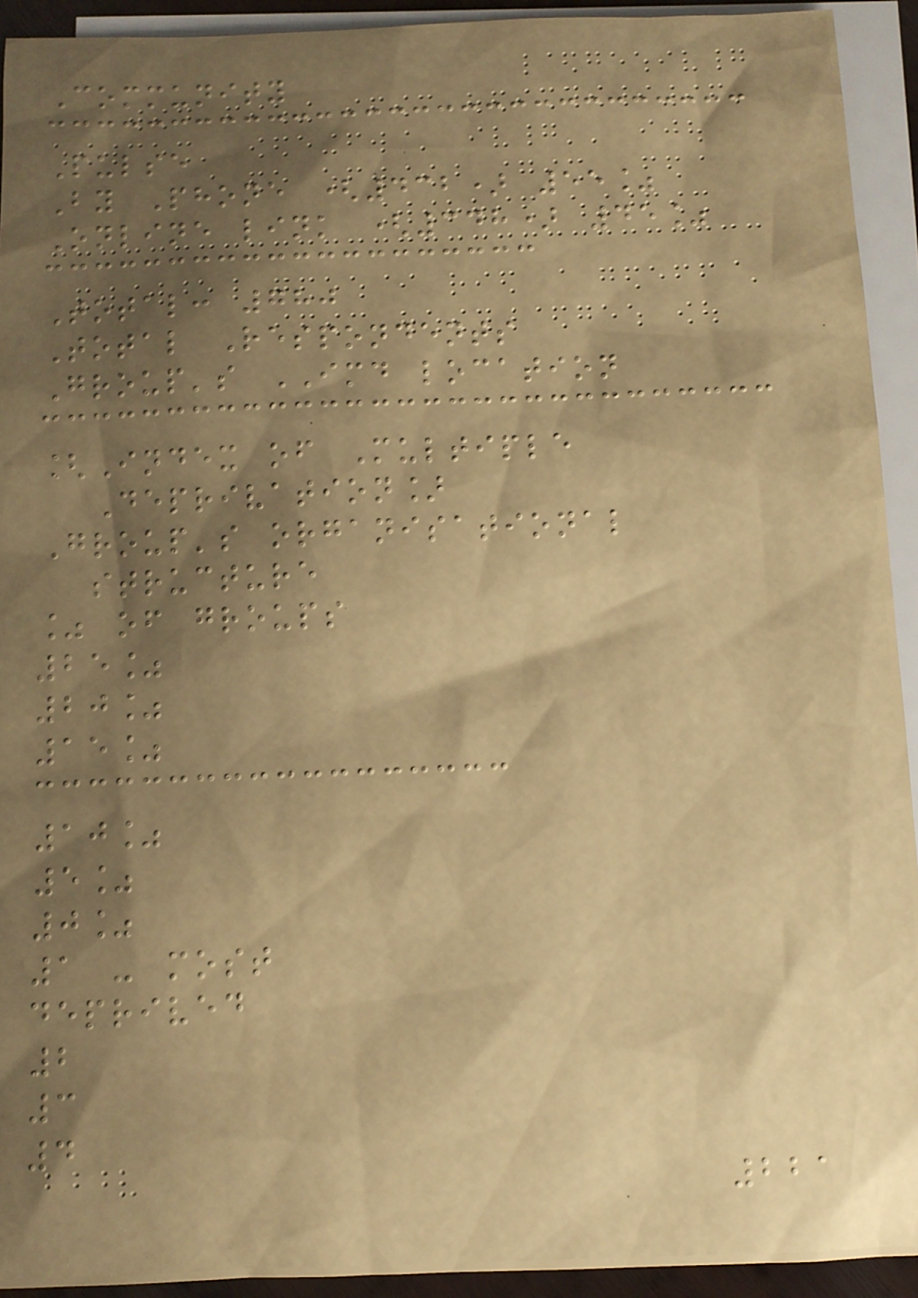Community
Pulse
By Phone (432) 55%
Online link (348) 45%
Total: 780
Total Respondents
Group's IMD location
[Index of Multiple
Deprivation]
Group's organisational
structure
% of groups
25%
20%
15%
10%
5%
0%
1 - most
deprived
2
3
4
221
